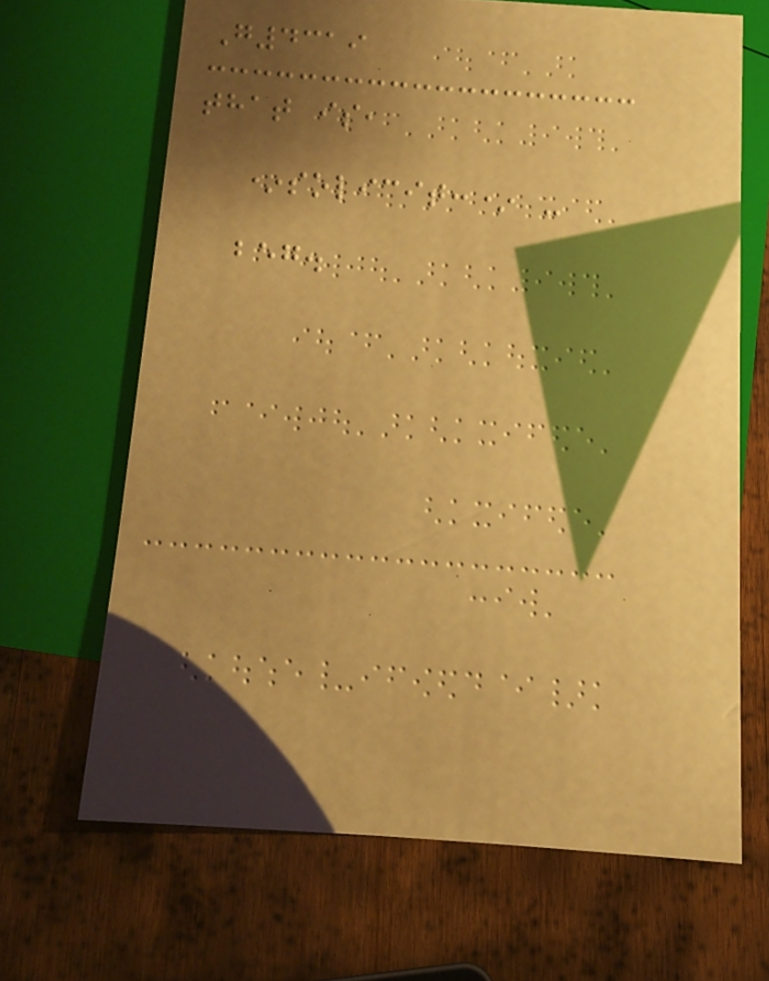G4319
that is,
*solicit:* -
beg.
